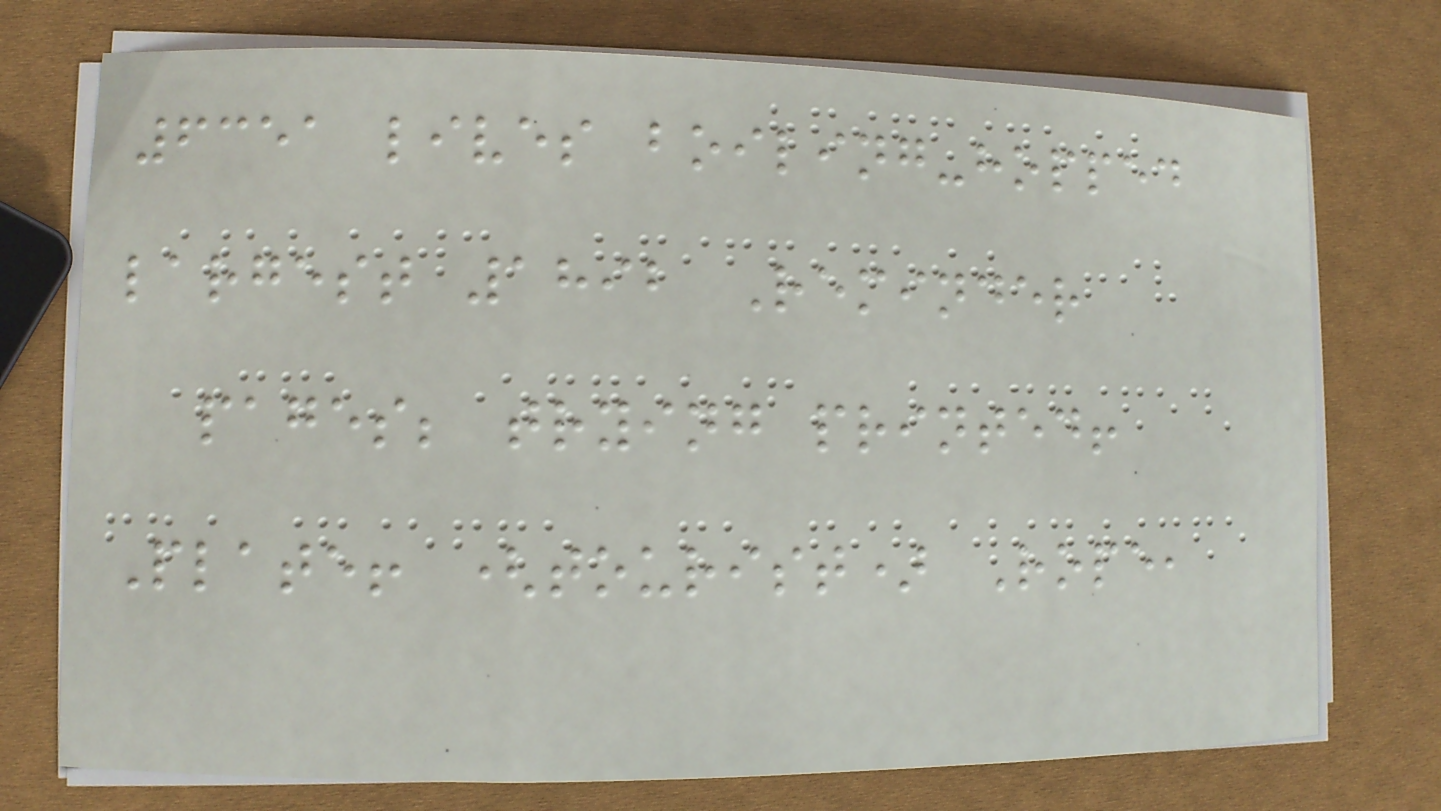6351 lives boiling-hopped
largest 1892 Reminder
pages; trying printed!
Plate! (tourist) Rope,
